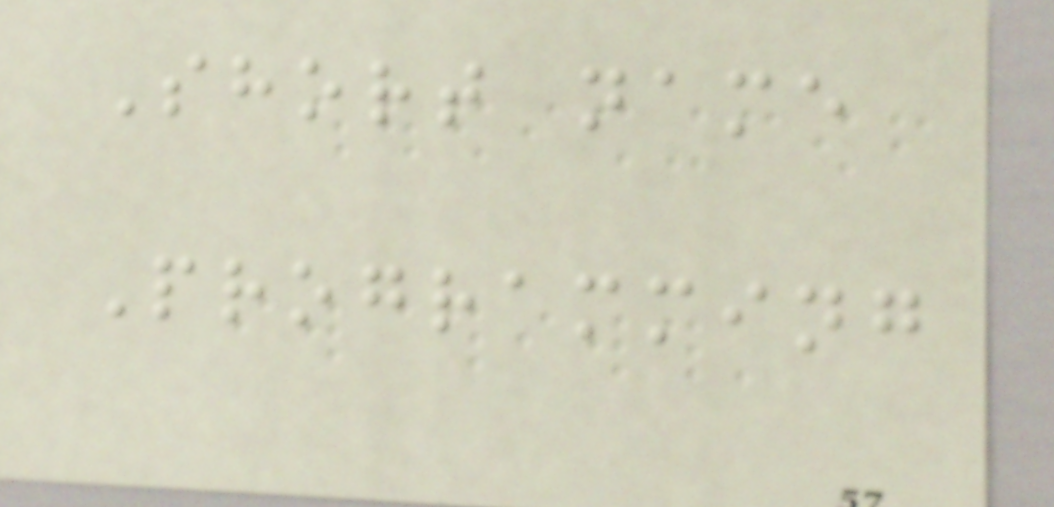Short name
Programming
